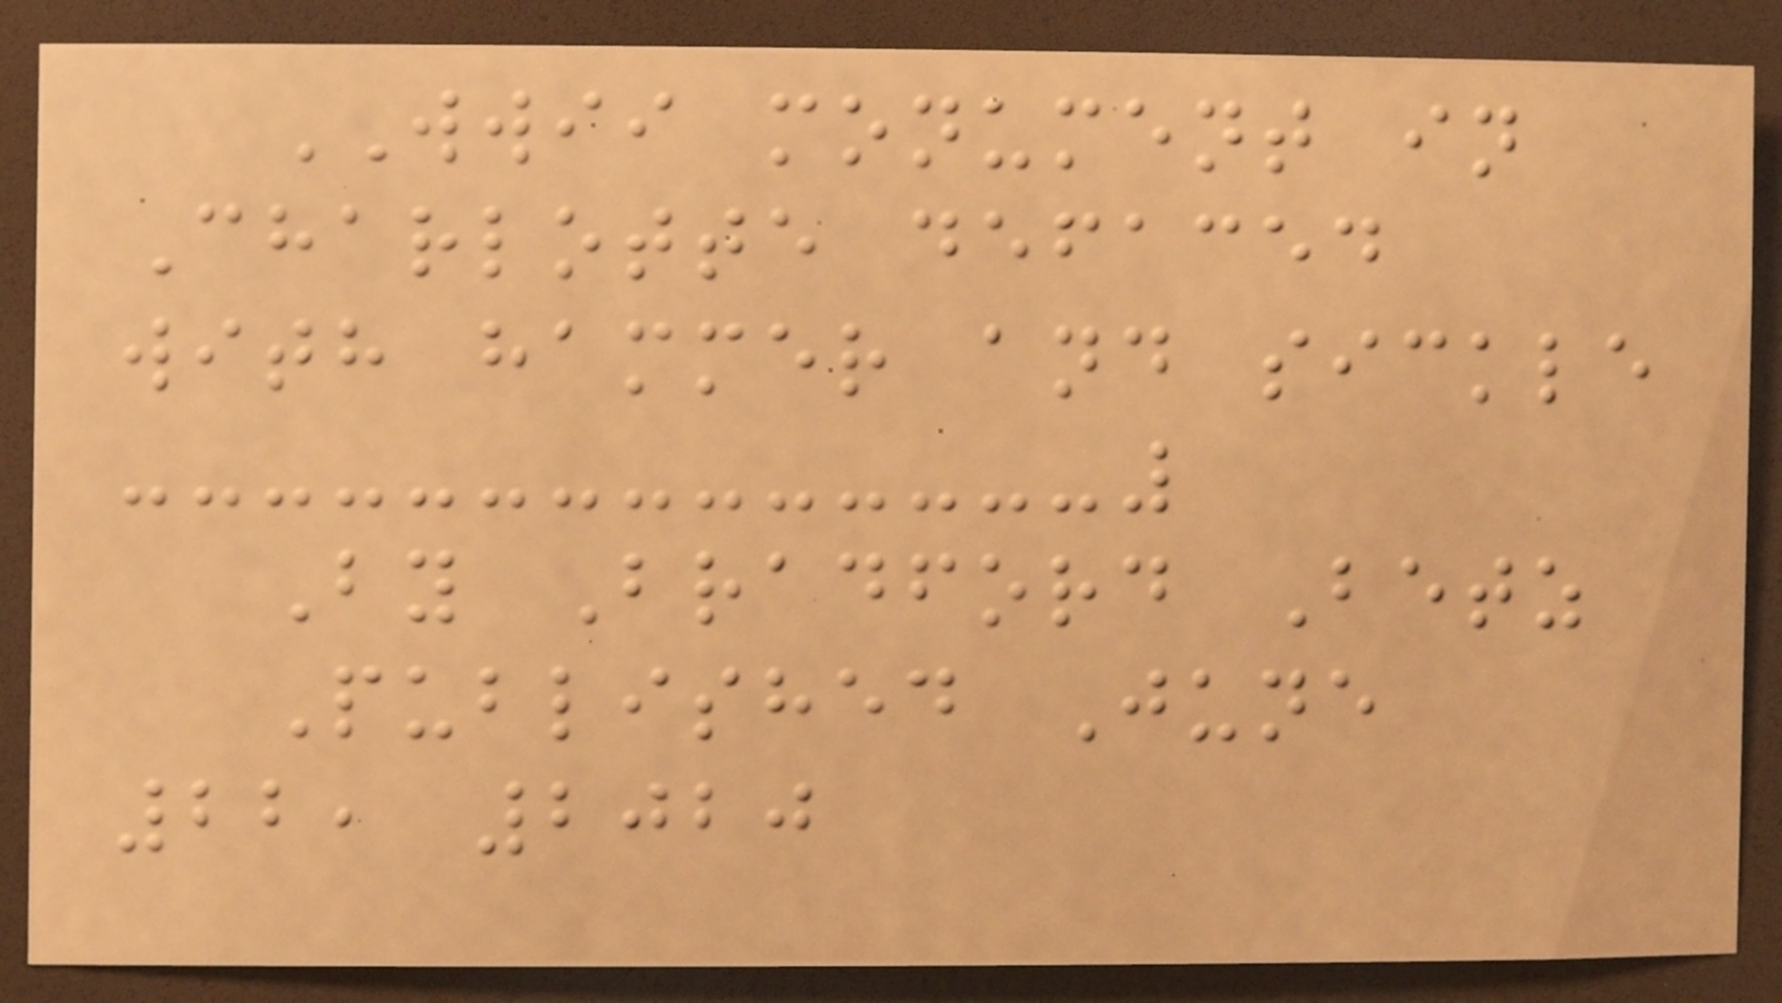WWII monument in
Charlotte defaced
with hammer and sickle
By Bradford Betz
Published June
22, 2020
